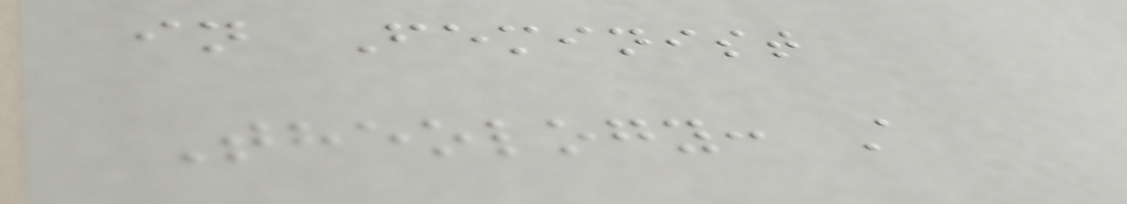in Feminist
Theology: A
